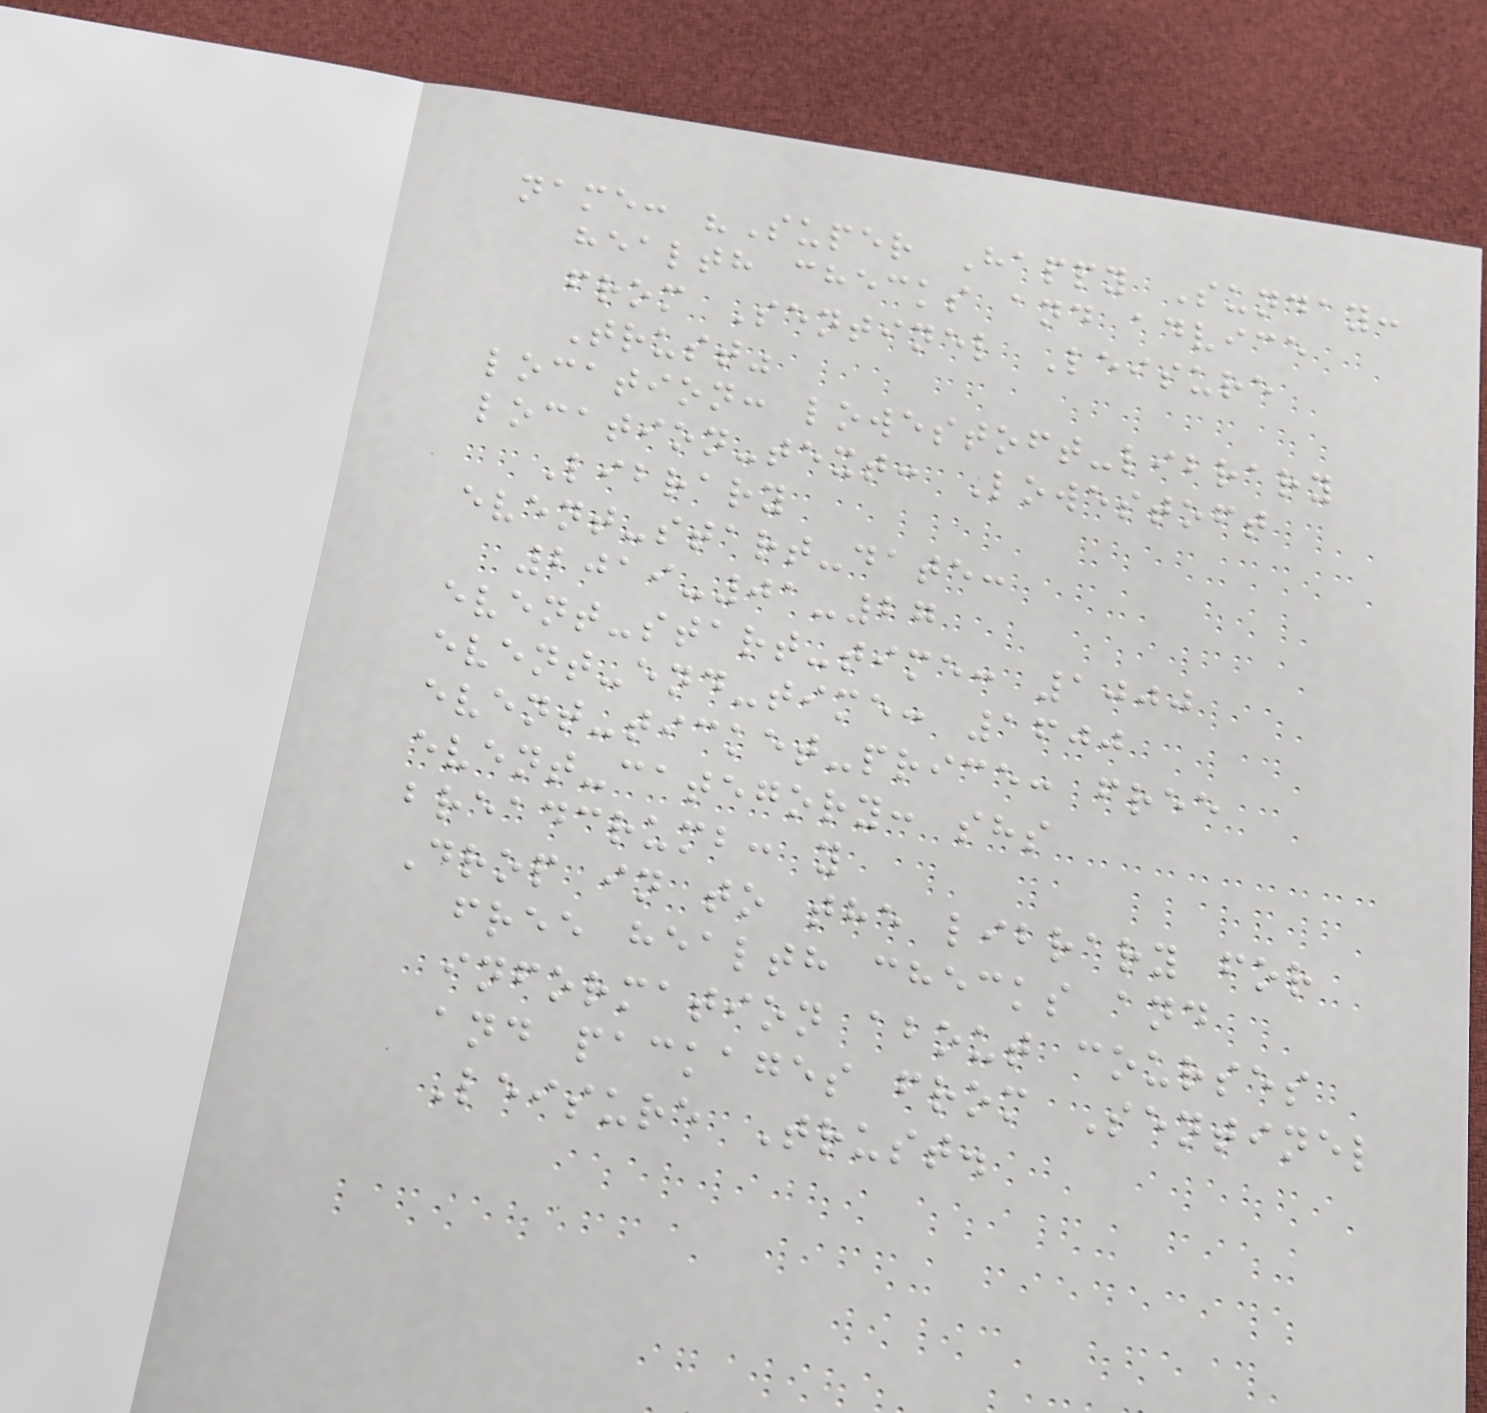name: "Super Happy Sunday:
health checks and advice
from Sentinel Leisure
Trust"
location: lowestoft-library
location-text: Lowestoft
Library
event-start-date:
2019-01-27
event-start-time: 1000
event-end-time: 1600
event-ticket-price: free
event-category: shs
breadcrumb: y
Drop in to the library for
free health checks and
information about courses
and packages from Sentinel
Leisure Trust.
